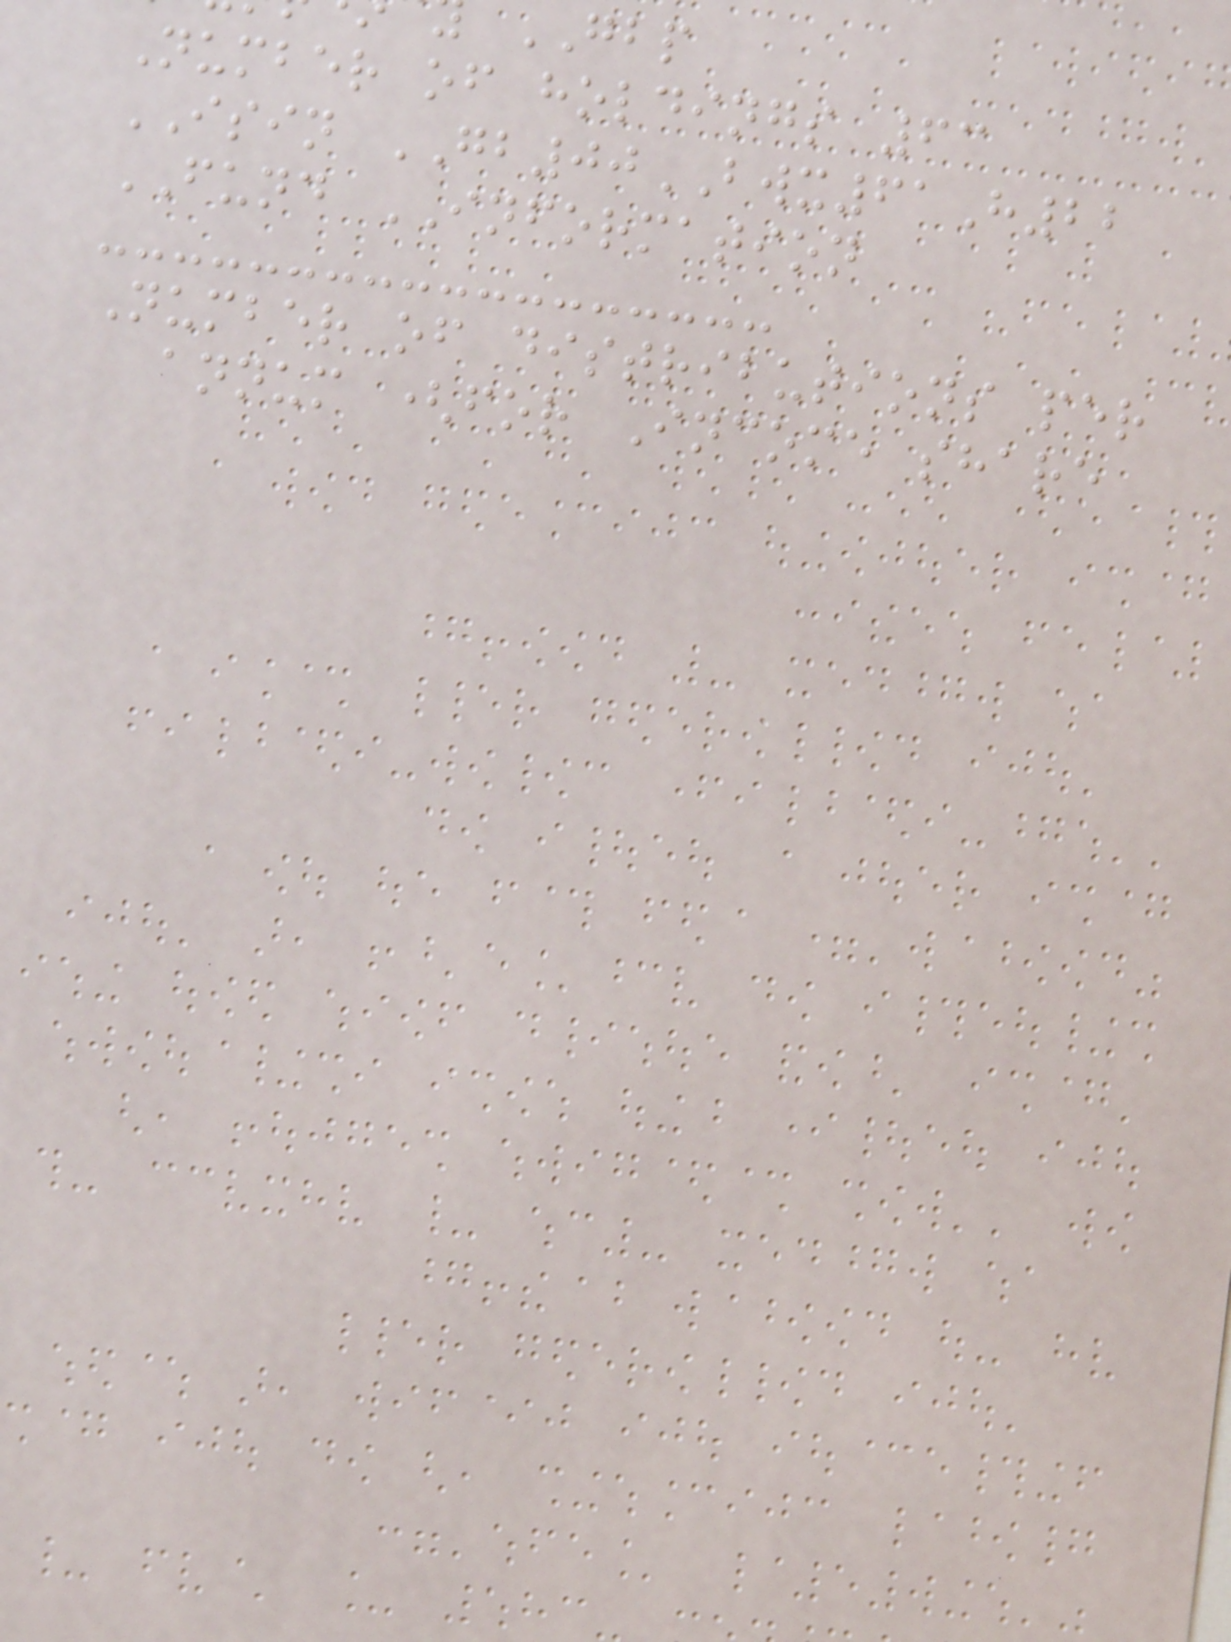GBP
Number of holdings 63
ISIN GB00BWX61H22
FUND INFORMATION
Number of distributions per
annum (for Income share
